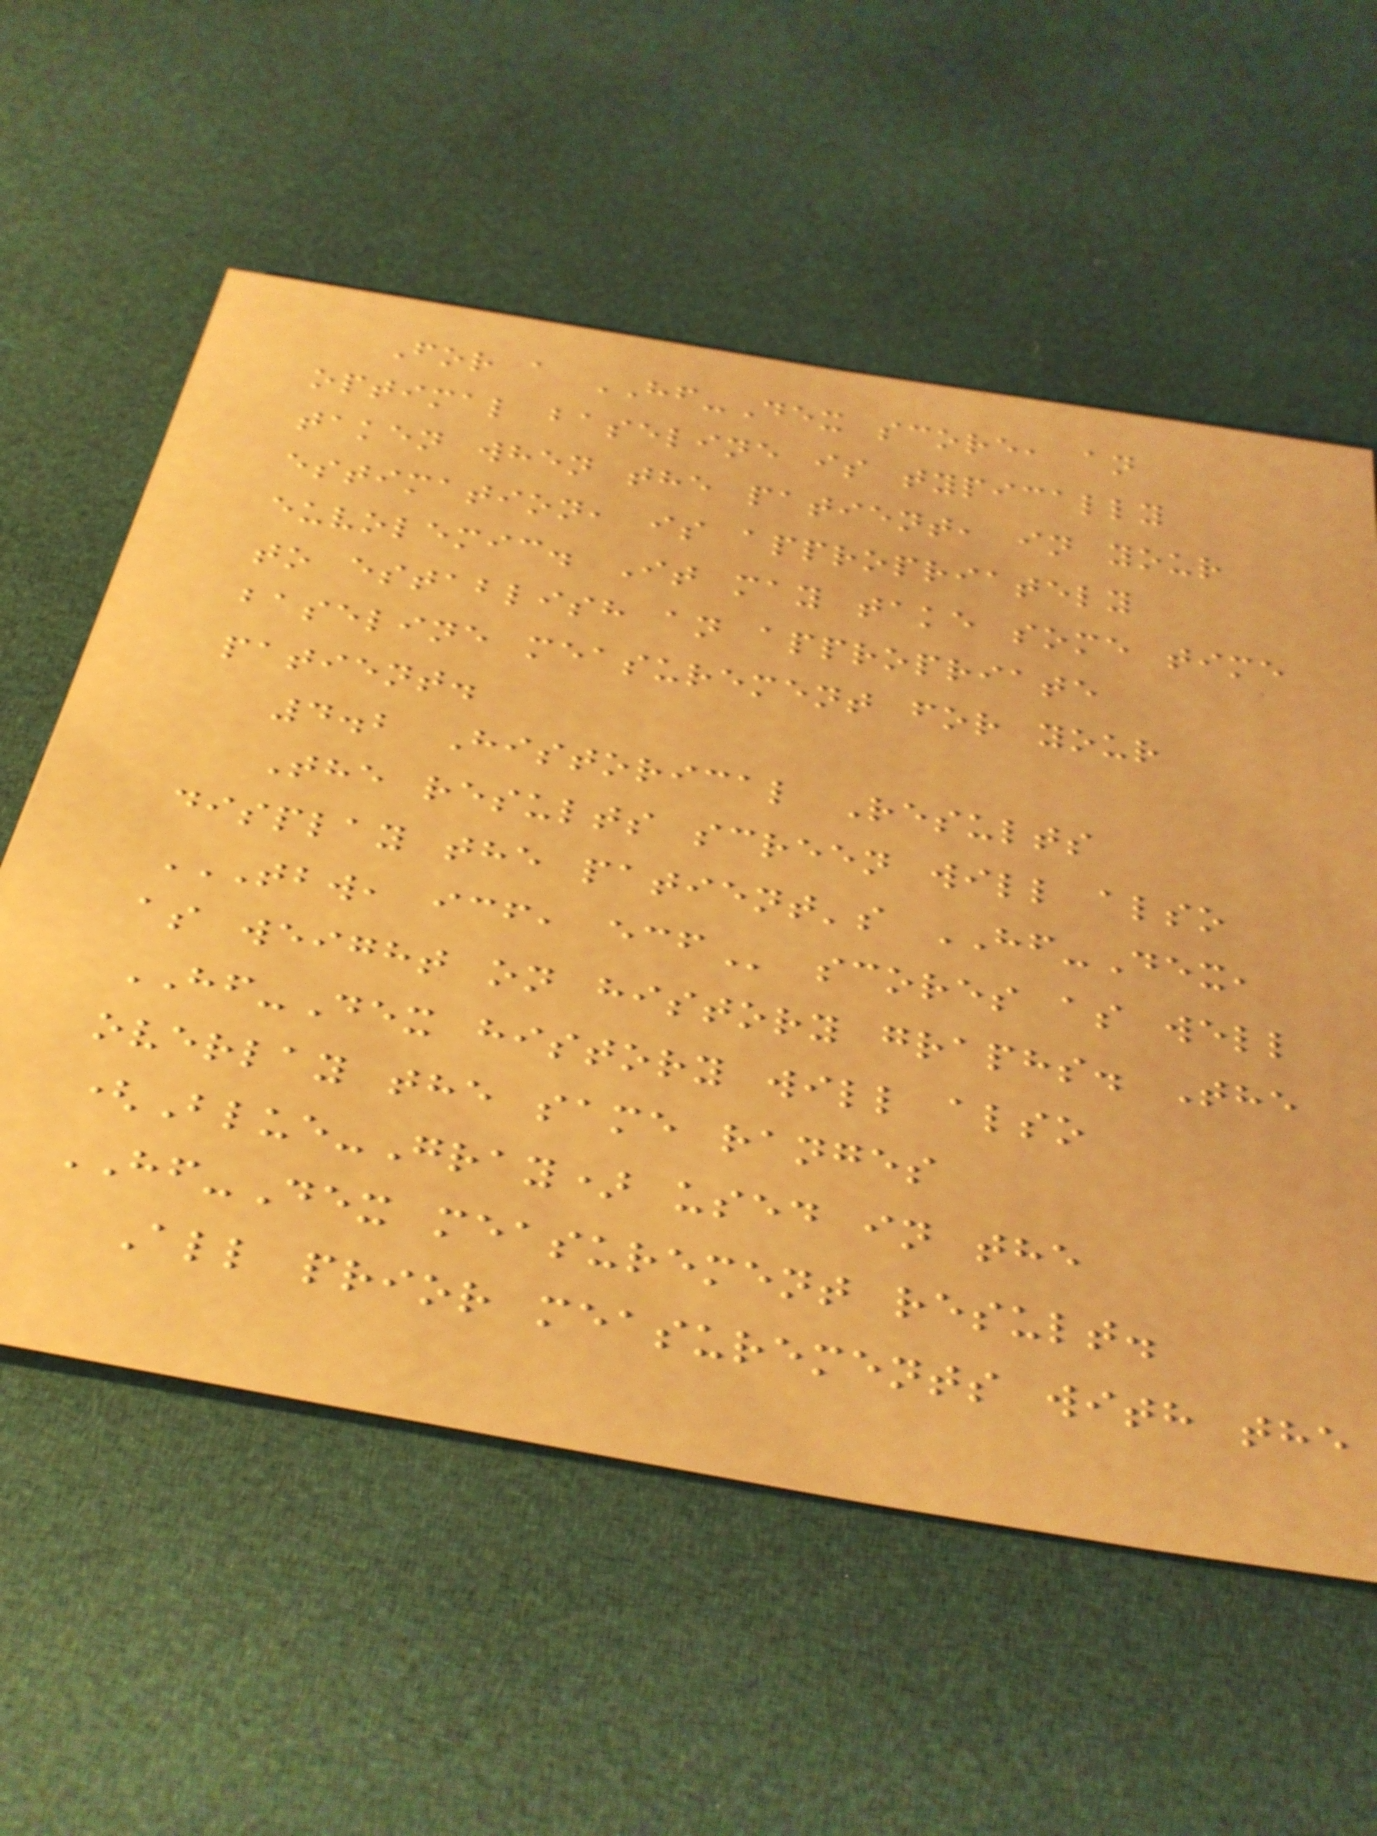For a HF-Dex score, an
optimal baseline is typically
taken when the patient, in your
estimation, is appropriately
euvolemic. It may take some time
to establish an appropriate
baseline measurement for your
patient.
4.2 Historical Results
The results screen will also
display the patient's HF-Dex,
TBW, ICF, ECF scores as well
as weight on history graphs. The
HF-Dex history will also
overlay the same ranges
(Blue-Gray) used in the
HF-Dex measurement result.
All prior measurements with the
